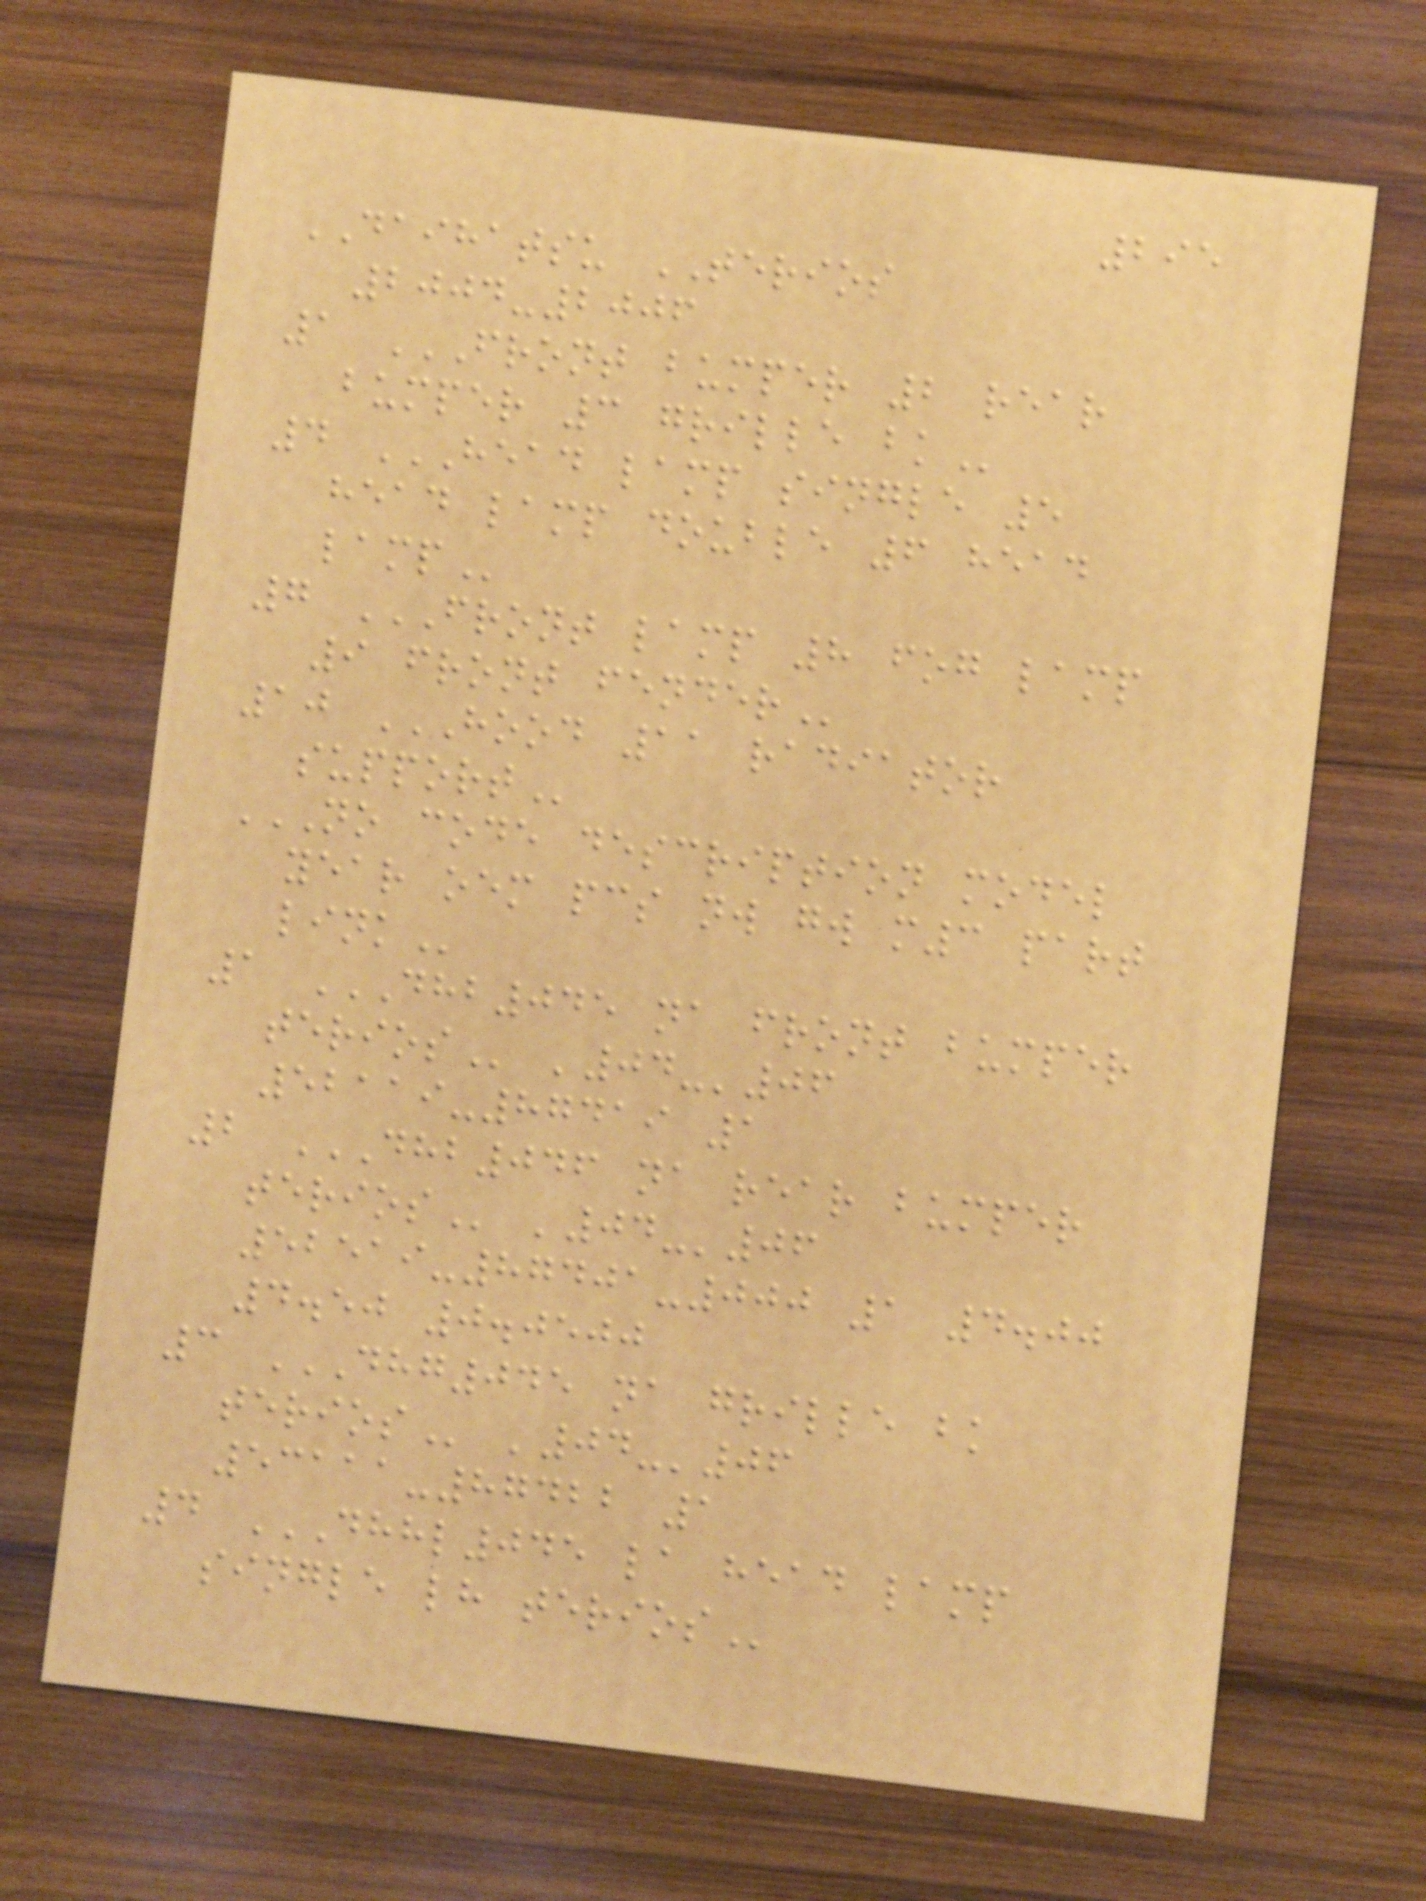295
DAIHATSU TERIOS
2004-2006
1 FRONT BUMPER 2 REAR
BUMPER 3 GRILLE BK
4 HEAD LAMP SINGLE 5
HEAD LAMP DOUBLE 6 HEAD
LAMP
7 FRONT LAMP 8 FOG LAMP
9 FRONT FENDER
10 HOOD 11 RADIATOR
SUPPORT
NO CODE DESCRIPTION MODEL
YEAR OEM PCS NW GW M3 PART
LINK
1 DHB045 NA FRONT BUMPER
TERIOS '04-'06
52119-87419 1
2 DHB046 NA REAR BUMPER
TERIOS '04-'06
52519-87401-000 1 4.00
4.50 0.0500
3 DHG045 NA GRILLE BK
TERIOS '04-'06
53111-87422 1
4 DHHL045 LA HEAD LAMP
SINGLE LH TERIOS
